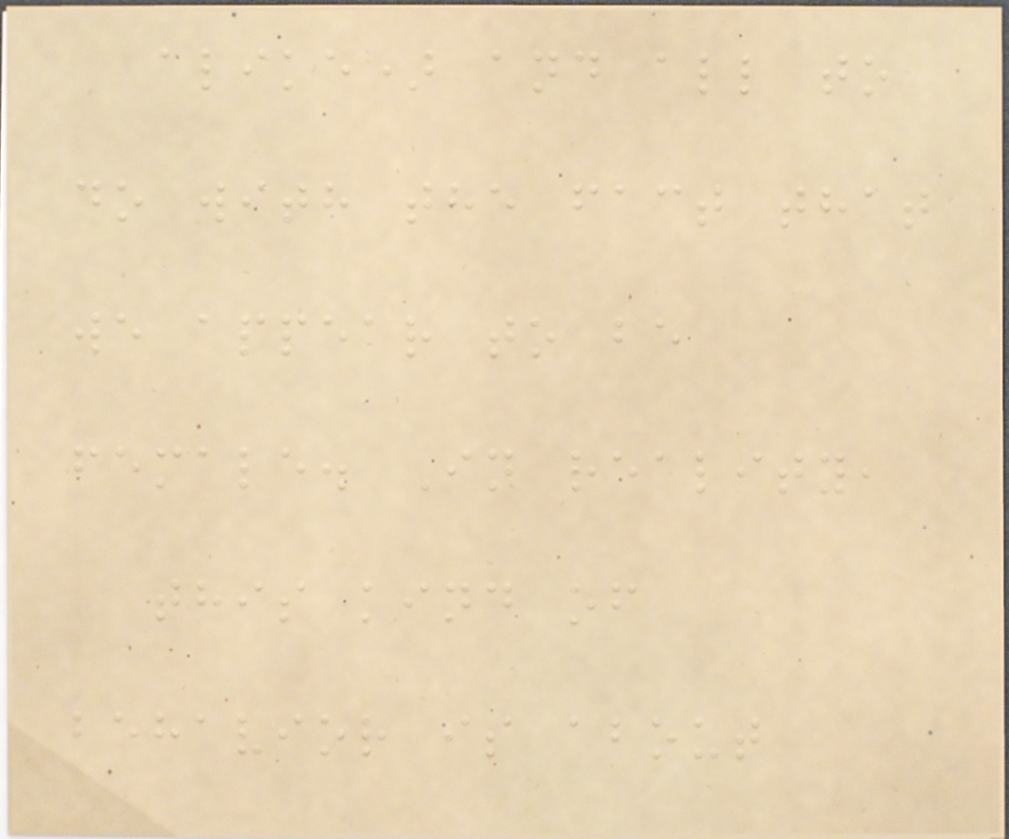alike) and all to
do with the fact that
we appear to be
female. In reality,
this kind of
behavior is about
